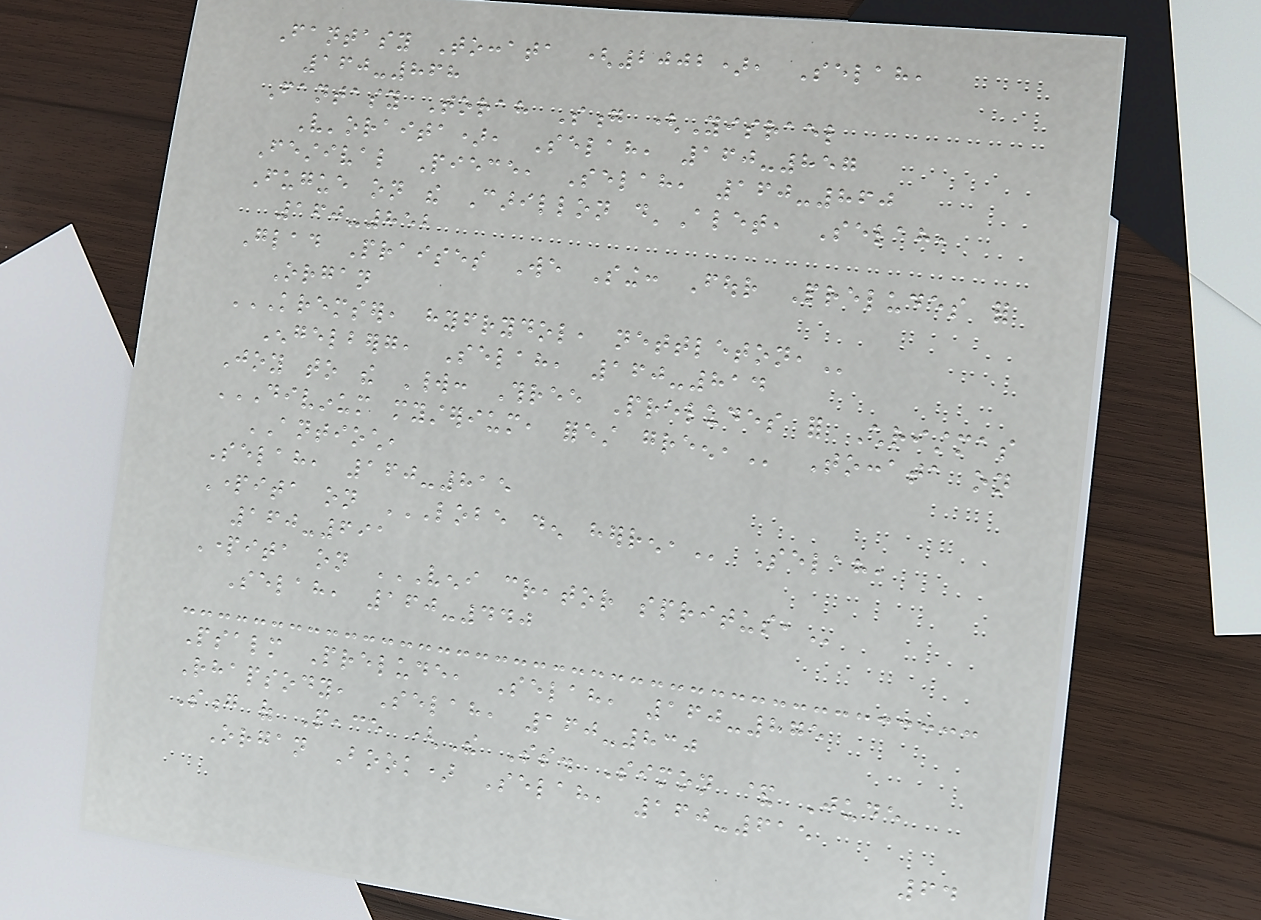Fantasy Toccata (2002), Selah,
160-868
Fantasy Torah Song (Yisrael
V'oraita), Selah, 160-857
Festival Piece, Selah, 160-860
Fugue on the Carillon d'Alet, Selah,
160-852
Glad Praises We Sing: Four Preludes for
Organ
KREMSER, HYFRYDOL, NETTLETON,
Engelberg, Selah, 160-814
Joy to the World: Three Preludes for Christmas
DIVINUM MYSTERIUM, FOREST GREEN, Toccata on
ANTIOCH,
Selah, 160-815
Partita on LOBE DEN HERREN, Selah,
160-691
Partita on VENI CREATOR SPRITUS,
Selah, 160-440
Psalm Prelude, Selah, 160-875
Rhapsody, Selah, 160-830
Song of Peace (The Ss. Simon & Jude
Organ Book) Selah, 160-615
64
